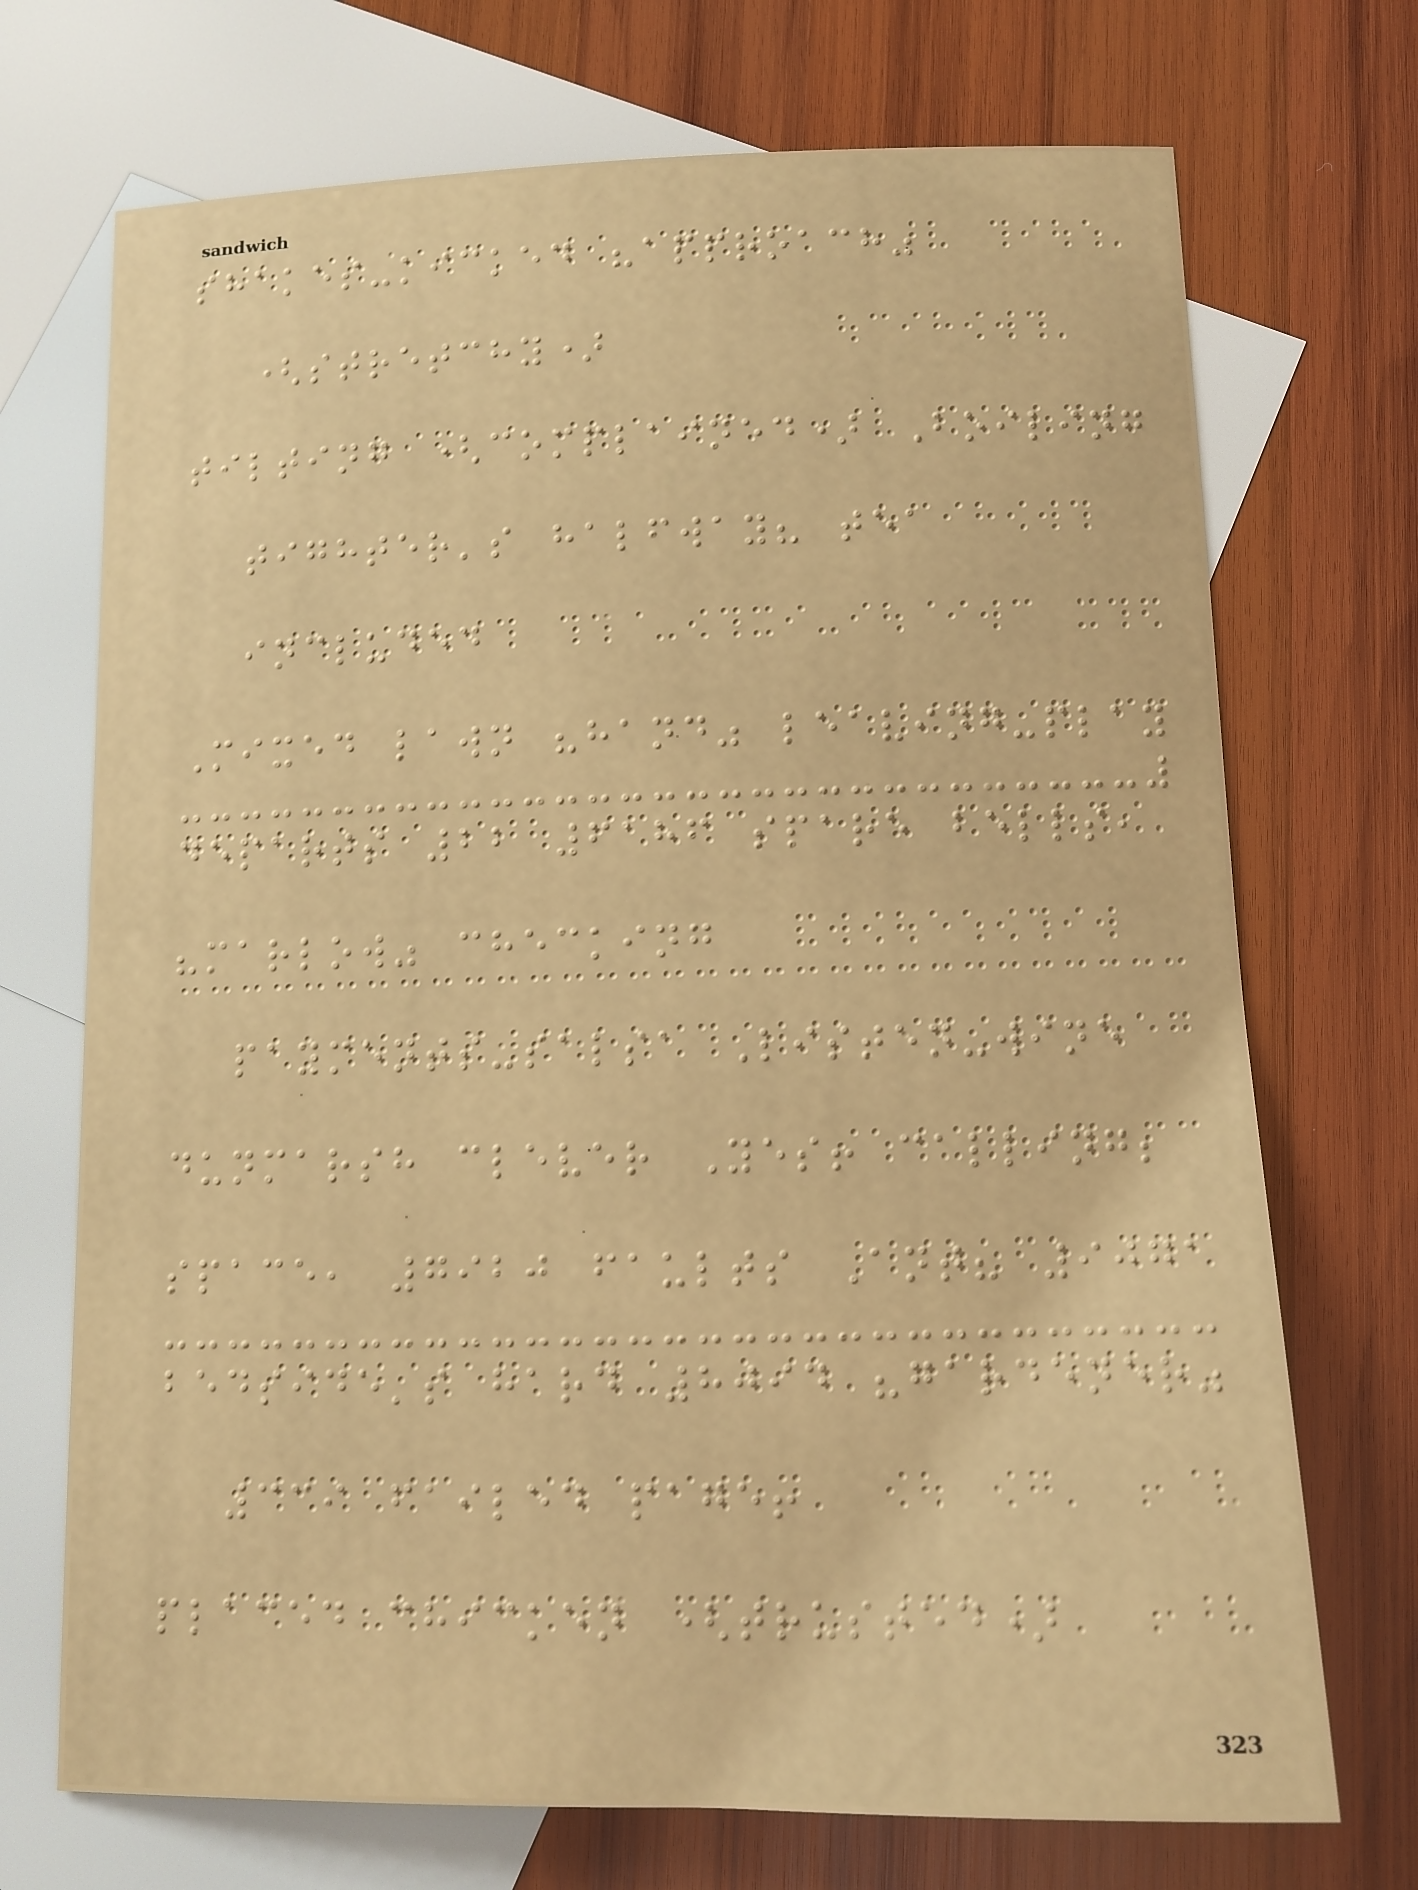shakes-kicked "approach"
(stretchy)
tilting (complained) Boiling
tighter's halfway? tea
included
Mixed lawn "hand" leaving-play
departs 22 6186 spare bells,
"marlow" checking
payments-salsa Listen-wine
dunmarsh clever Yes! calling;
space, 7920 faults Ant? 9071
bedside's hard 8094 "gardener"
339 failed page!
placed chicken (trusted)
